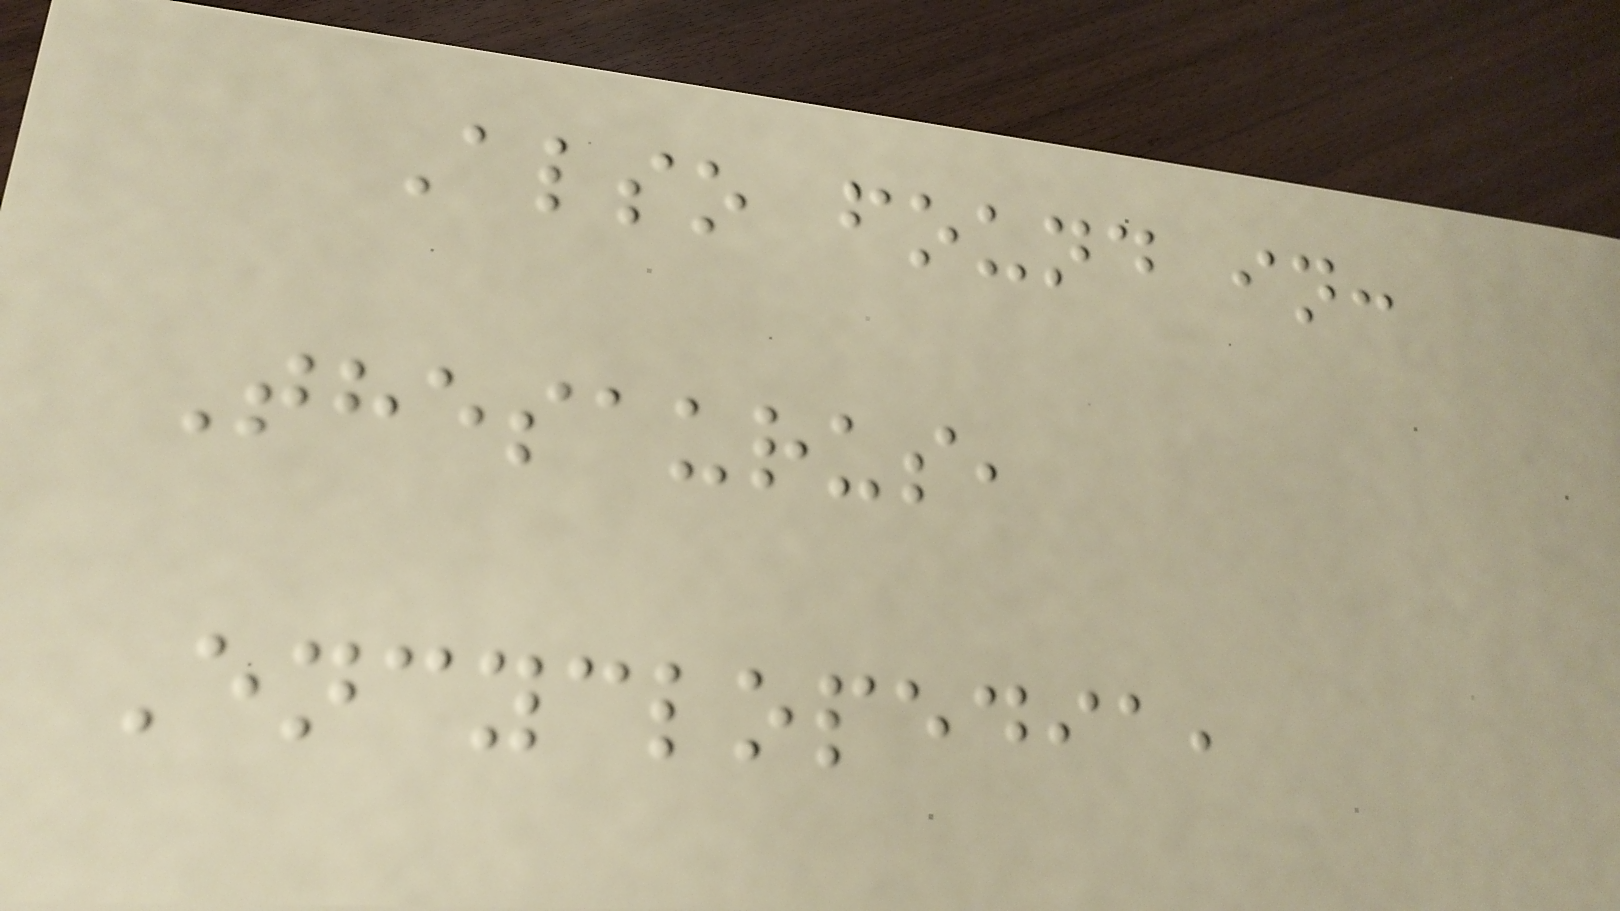Also found in:
Thesaurus,
Encyclopedia,
